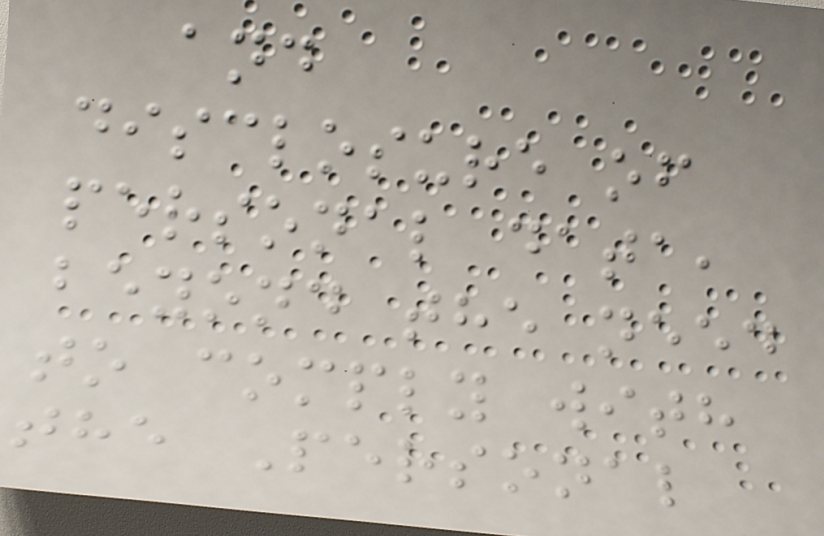and
disclosure of
personal data,
beyond the need
to comply with
the Personal
